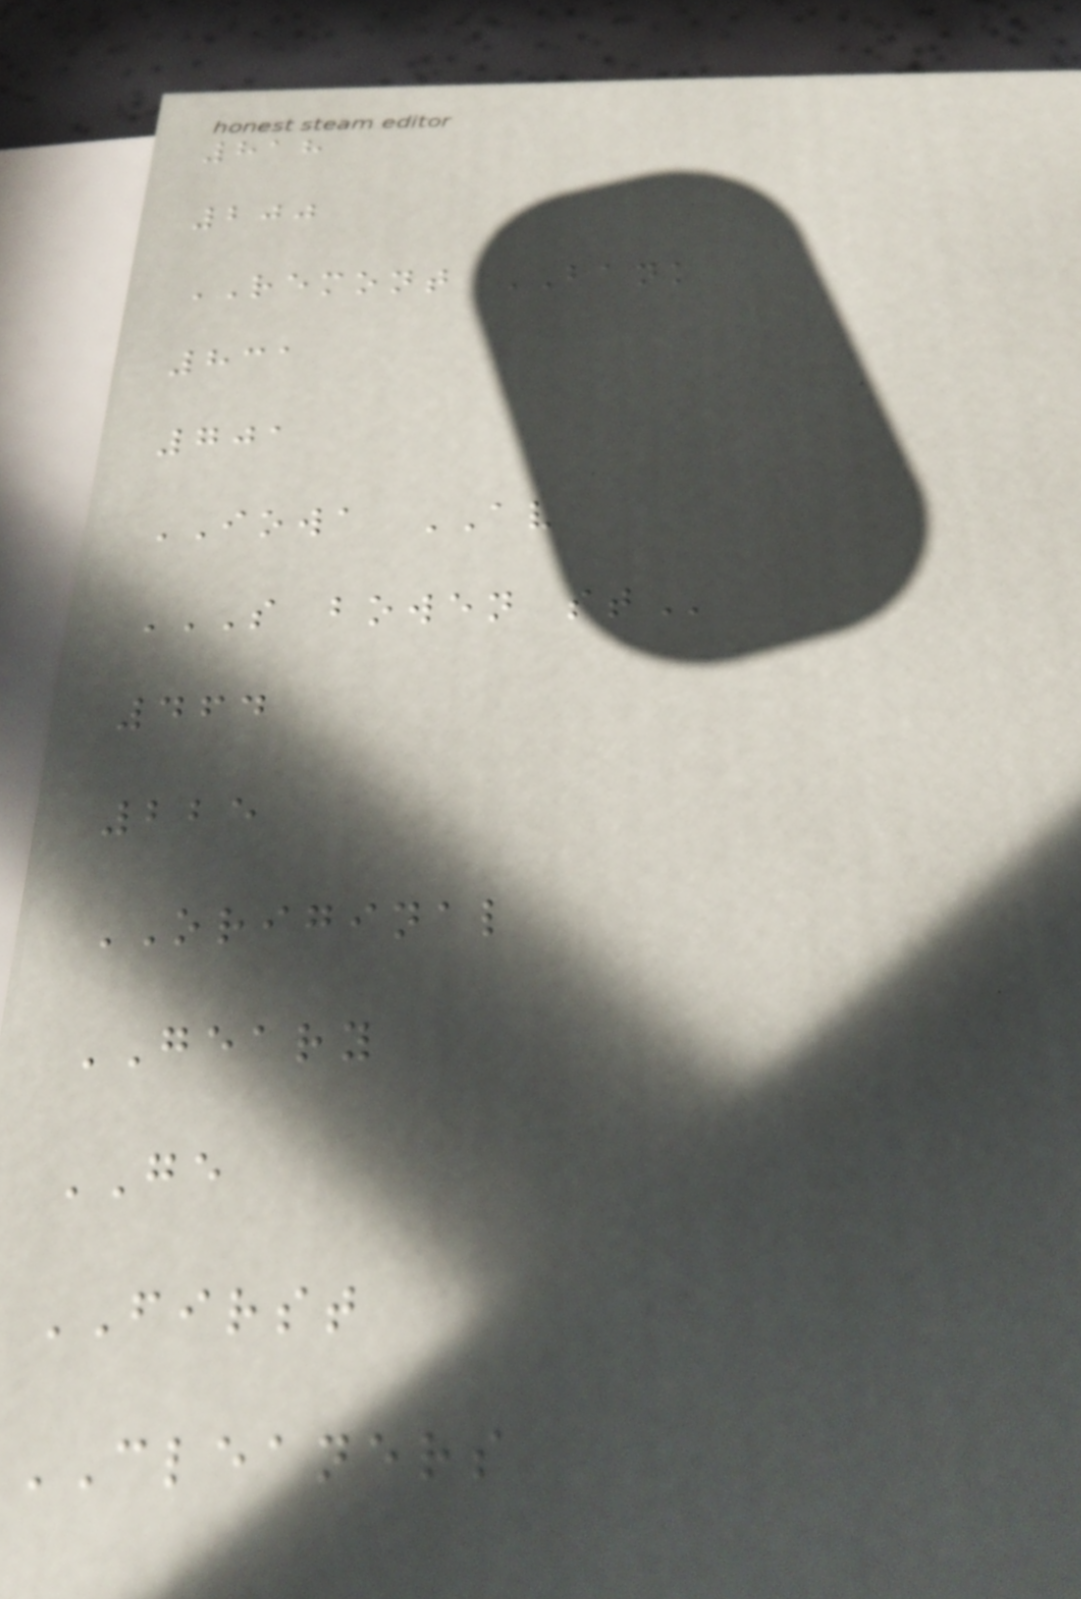818
200
REMONT BANK
831
701
IOWA AV
S BOWEN ST
464
225
ORIGINAL
GEARY
GE
FIRST
CLEANERS
